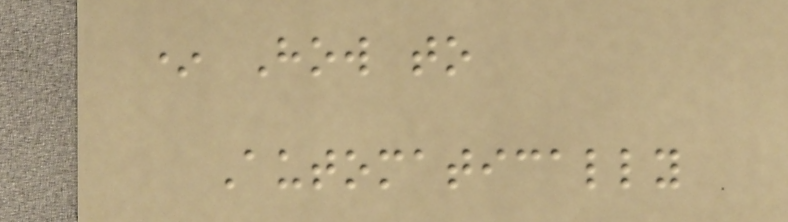* How to
Automatically
